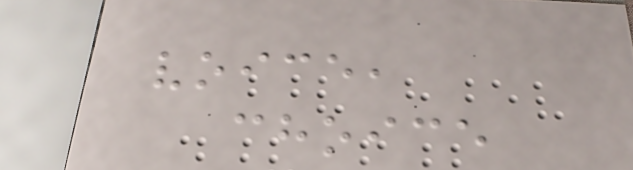voice,
choice
